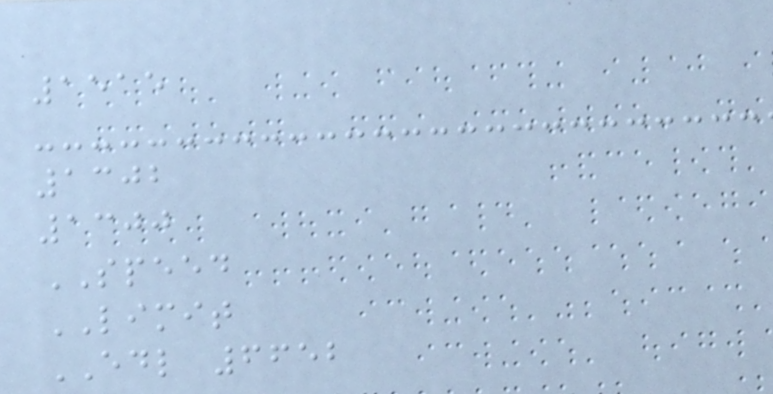1515
1302
1300
SPEED
LIMIT
EDL 6652
